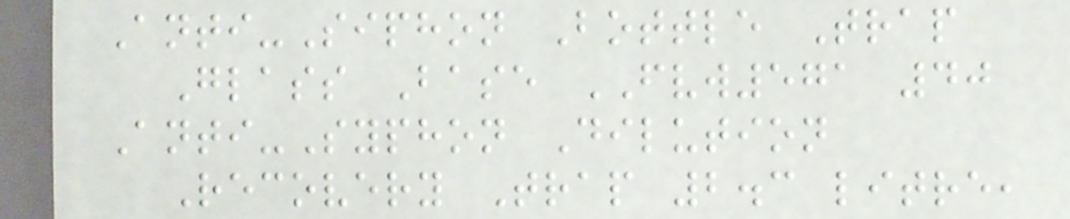Anti-Siphon Bottle Trap
Glass Base FVW571 40
Anti-Syphon Dilution
Recovery Trap 2.3 litre,
